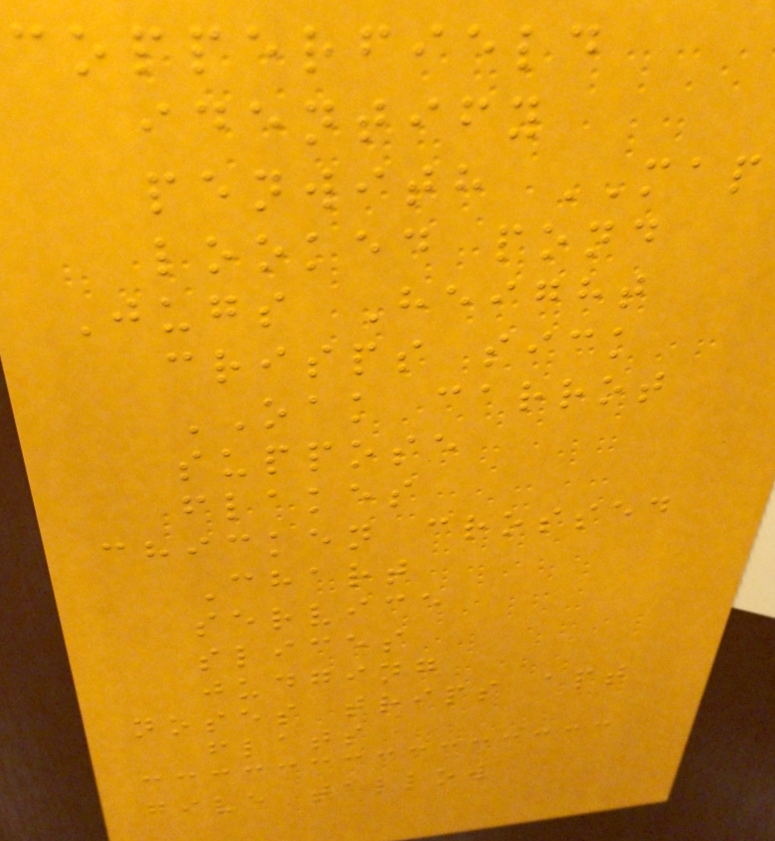copperfield
identify
penwith MAP
looked pond
Jugs Height
crisps sick
OAK carrot
suppose
flakes
chicken crossed
Chart
service
slices
judging
noses trips apt
flats
give tallow
